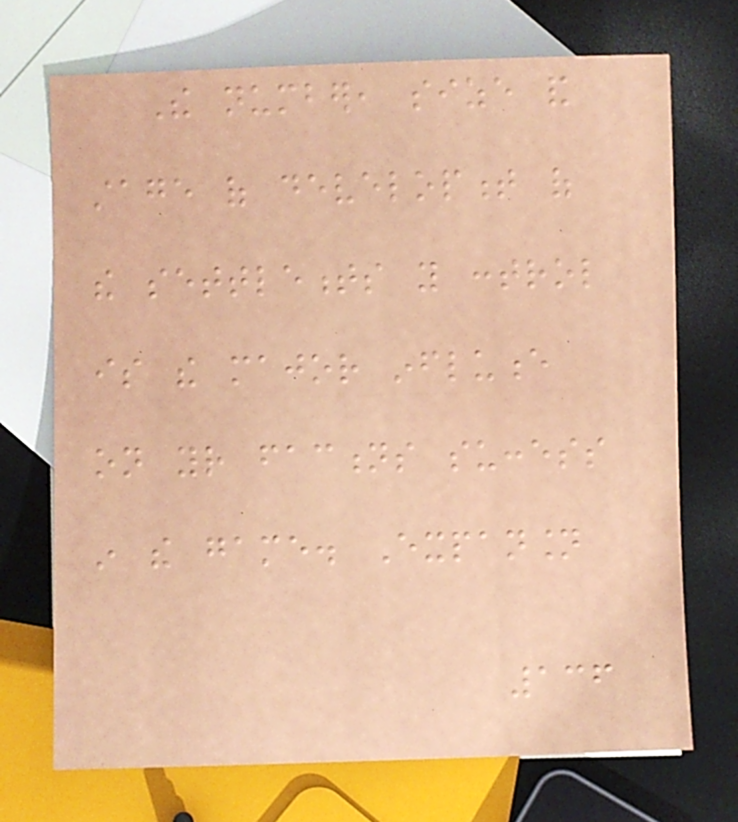The number, size and
stage of development of
the settlements you control
is the major influence
on your factions success
in the game. Expansion
136
